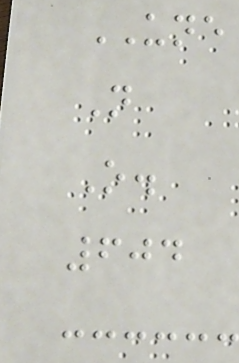UNE
N
O.
604
